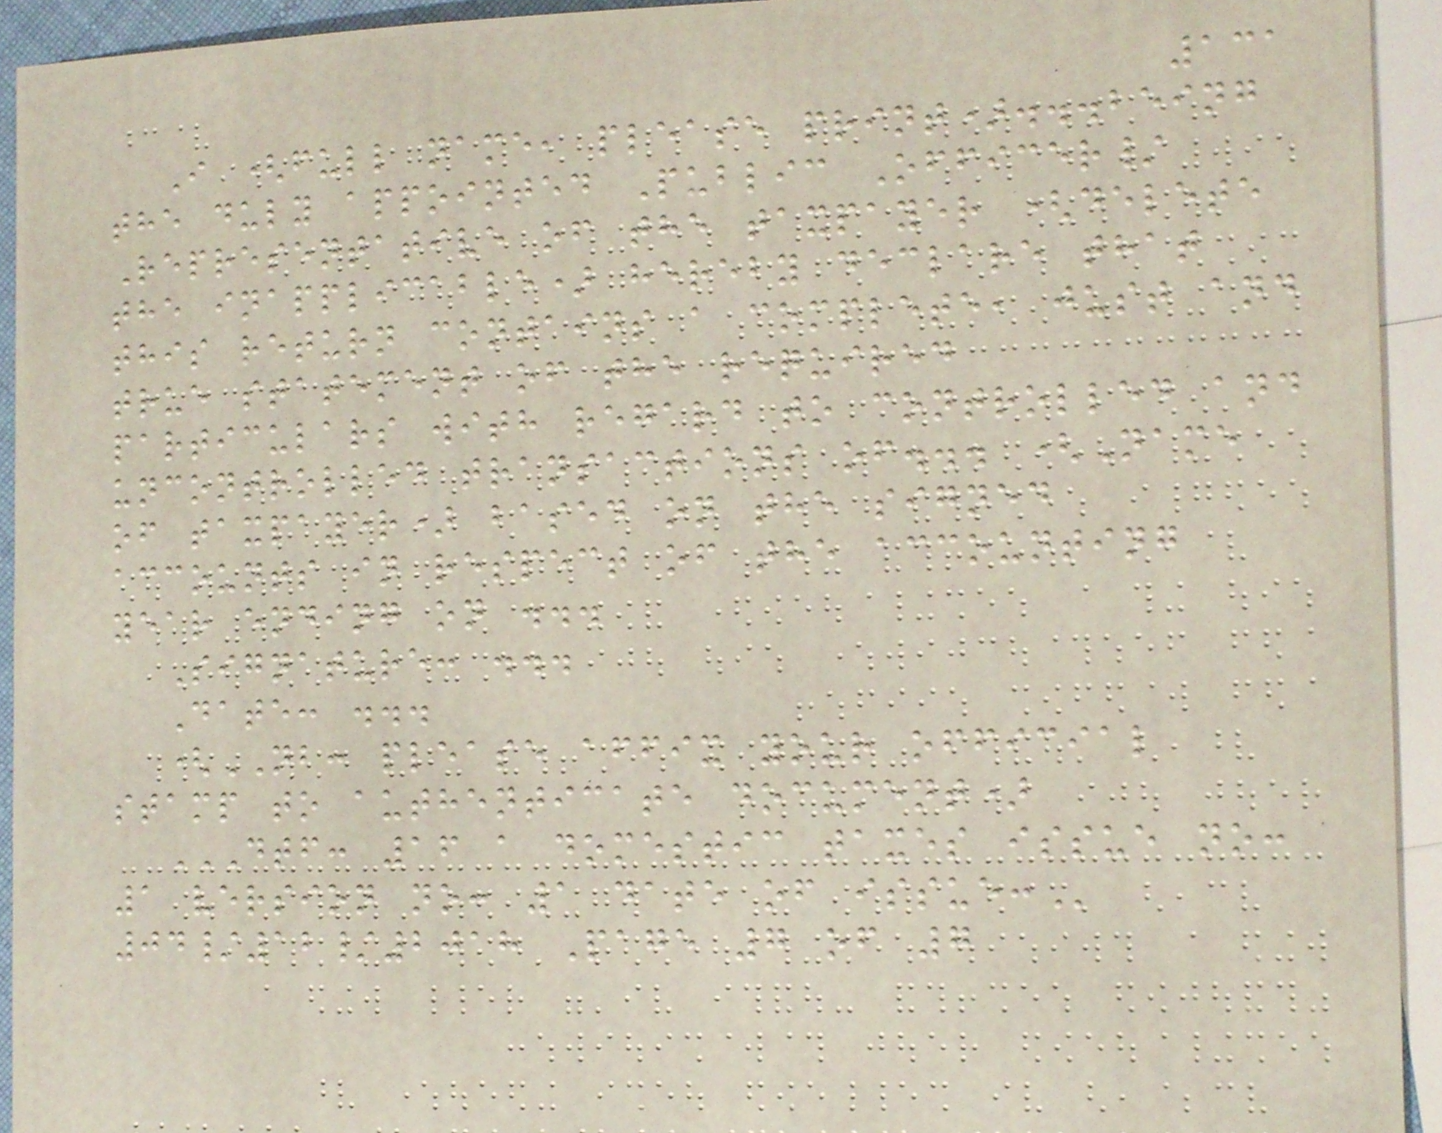131
I (full name, please print)...being
the duly appointed Public Officer/
Representative of the taxpayer (delete
the inapplicable) hereby declare that
this return contains a complete, just and
true statement of the required
particulars with regard to controlled and
uncontrolled transactions of... (Name
of taxpayer) based on the signed
accounts in respect of the accounting
year ending on ...
Signature: ...
Date: ...
(NB: please affix your official
stamp to authenticate document)
DTF: 16 A DOMESTIC TAXES ISSUE NO:
1 VERSION NO: 1 DATE OF ISSUE:
04/12/2018 Page 7 of 7
